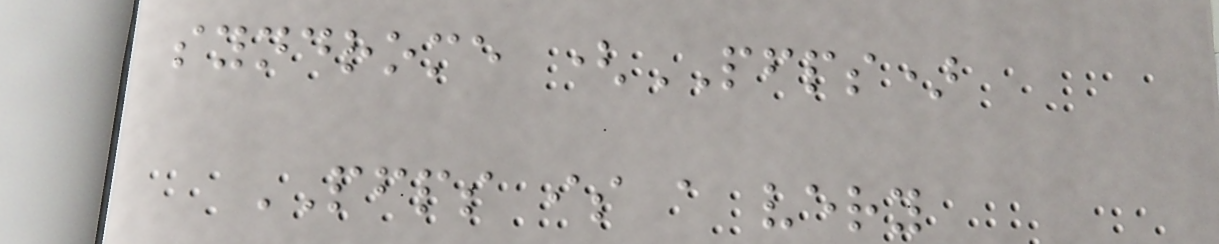syndrome (PFPS)
PFPS is a very
